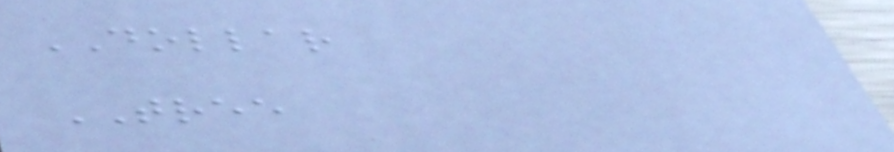DOLLAR
TREE
